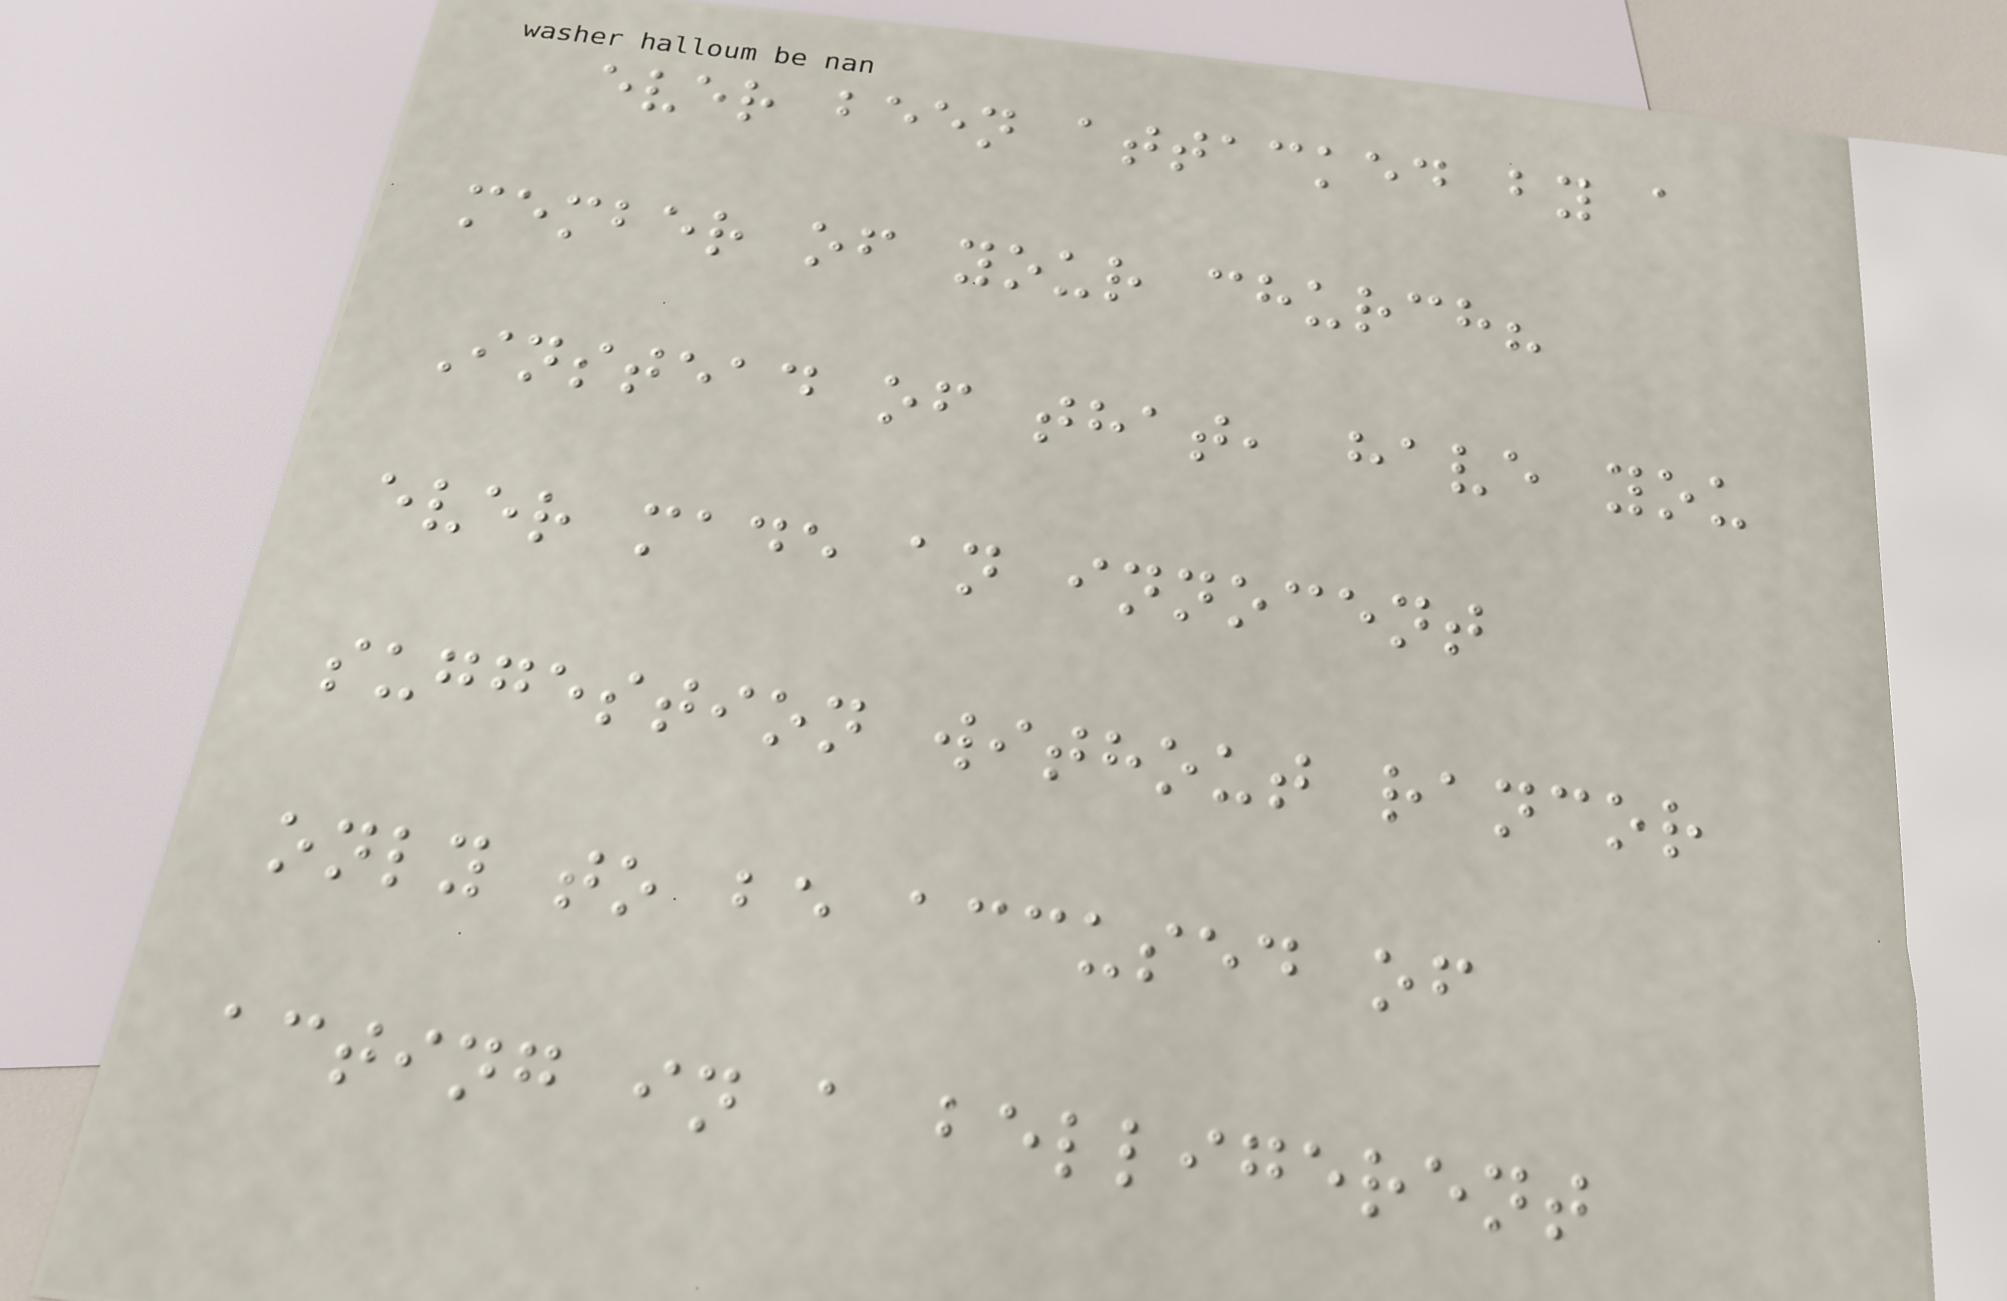ever been attacked by a
member of your church?
Instead of that, have you
ever made an innocent
suggestion without rancor
only to be accused of
acting in a belligerent
